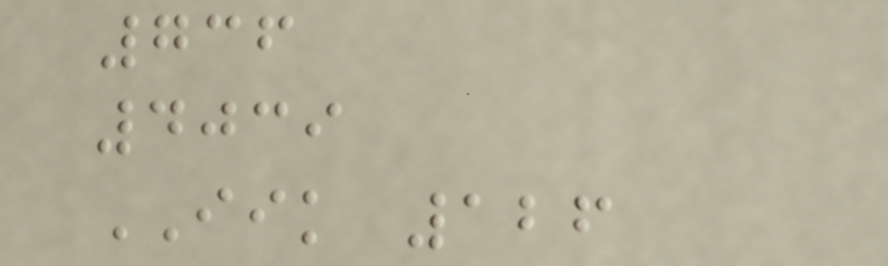736
4039
IIK 126
